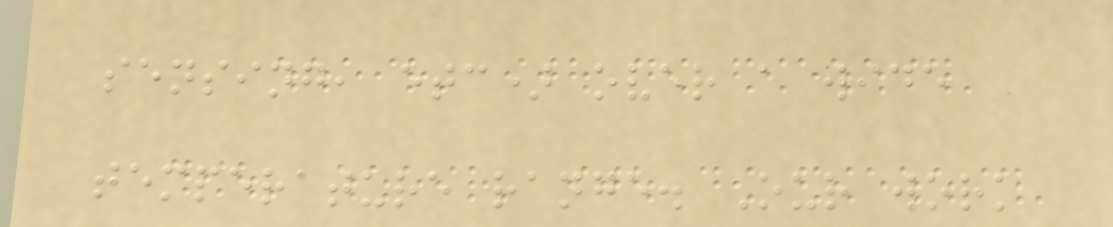sensing, etc) over a wide
temperature range. Our work
